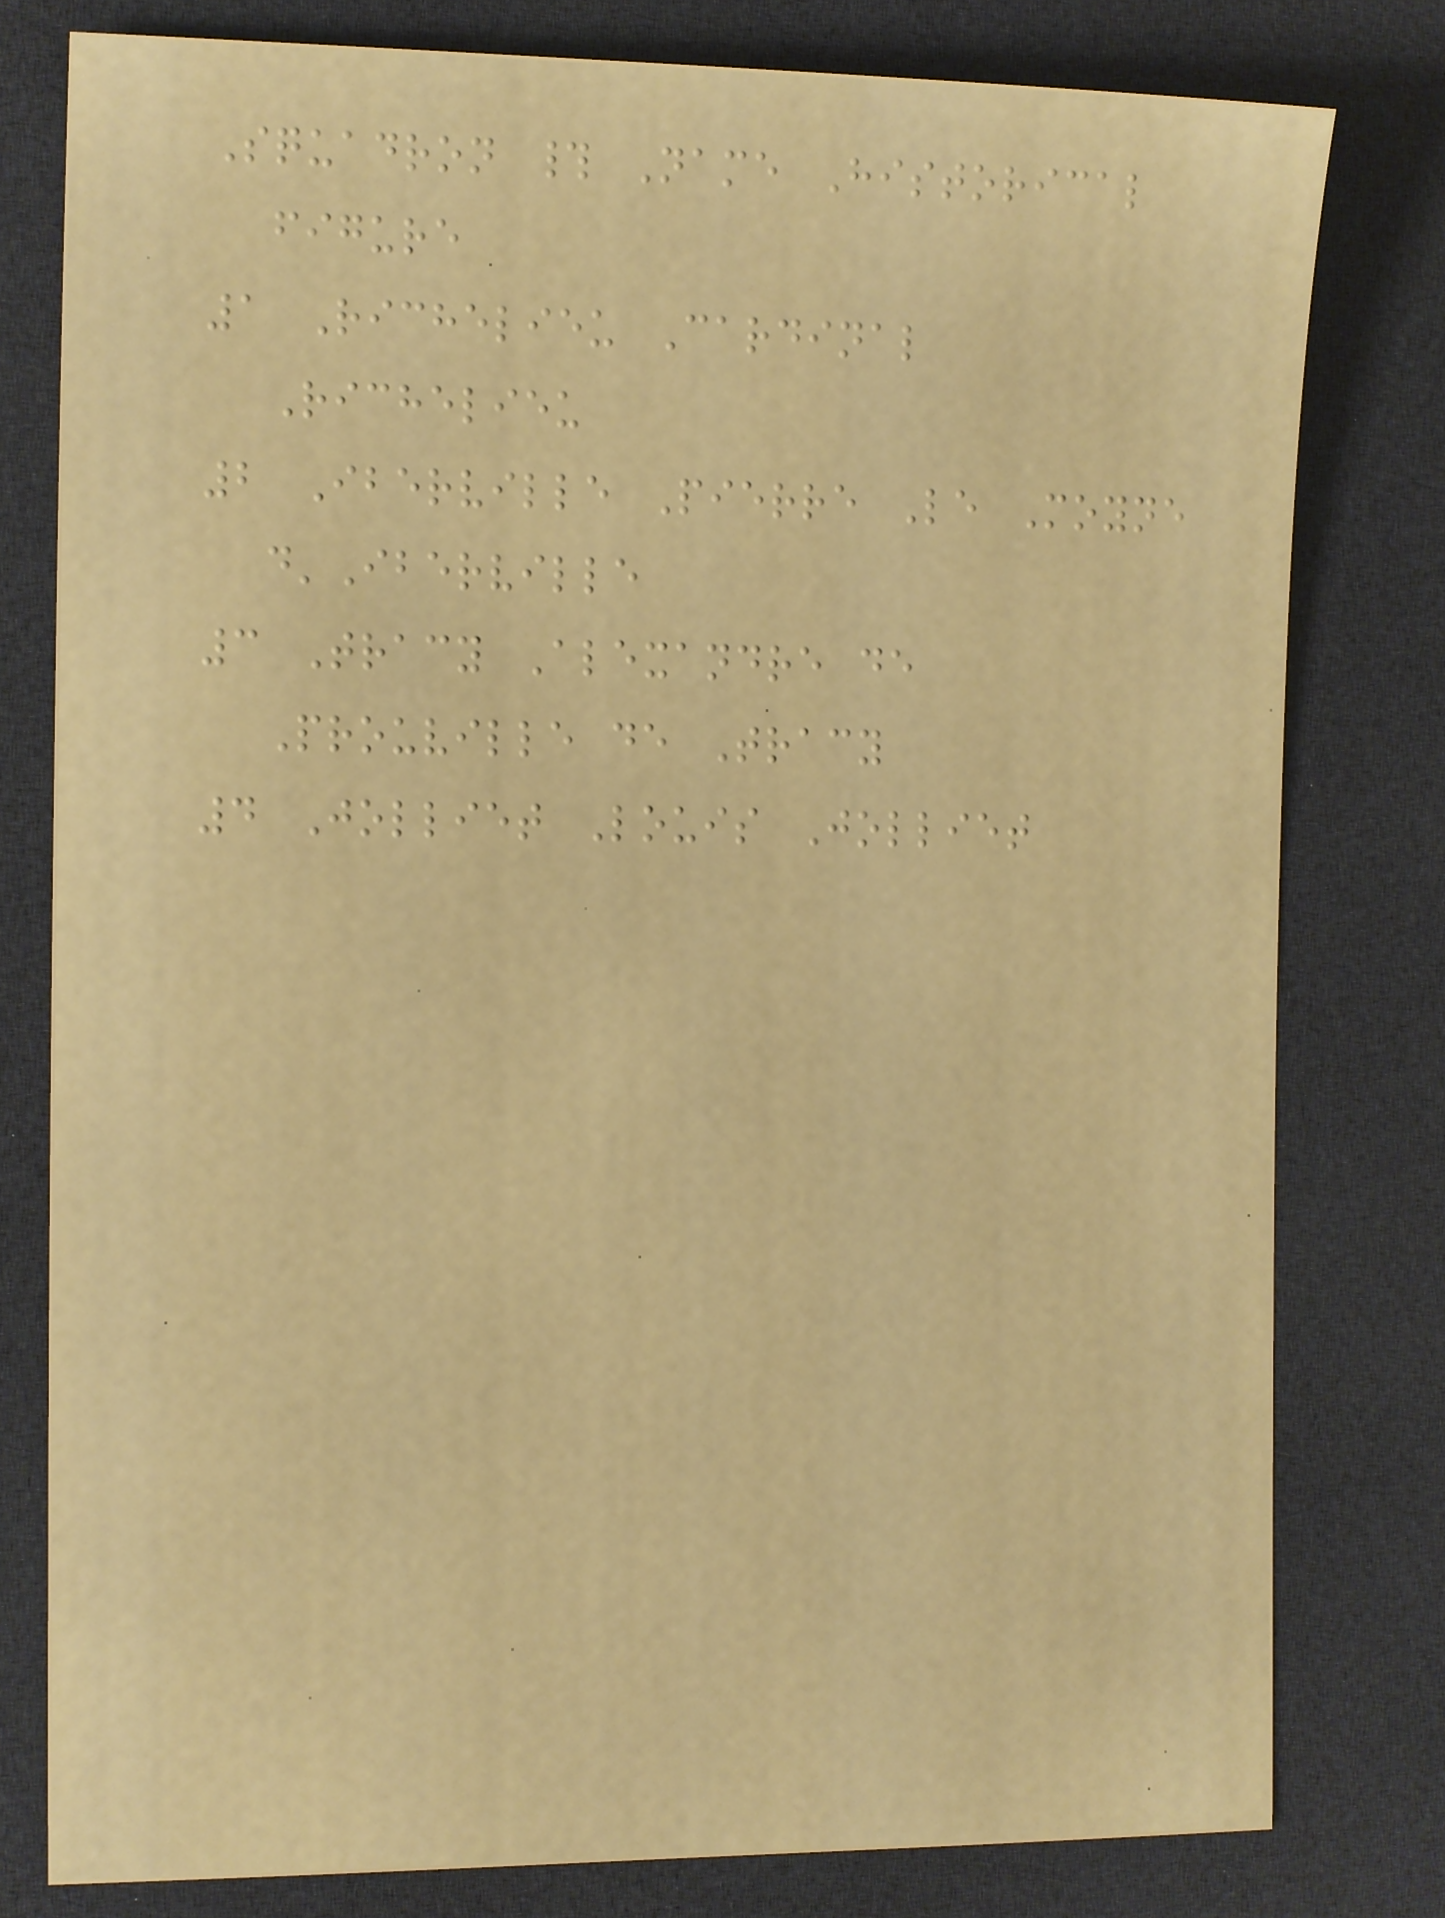Squadron # Name Historical
figure
1 Richelieu Cardinal
Richelieu
2 Iberville Pierre Le Moyne
d'Iberville
3 Tracy Alexandre de
Prouville de Tracy
4 Jolliet Louis Jolliet
